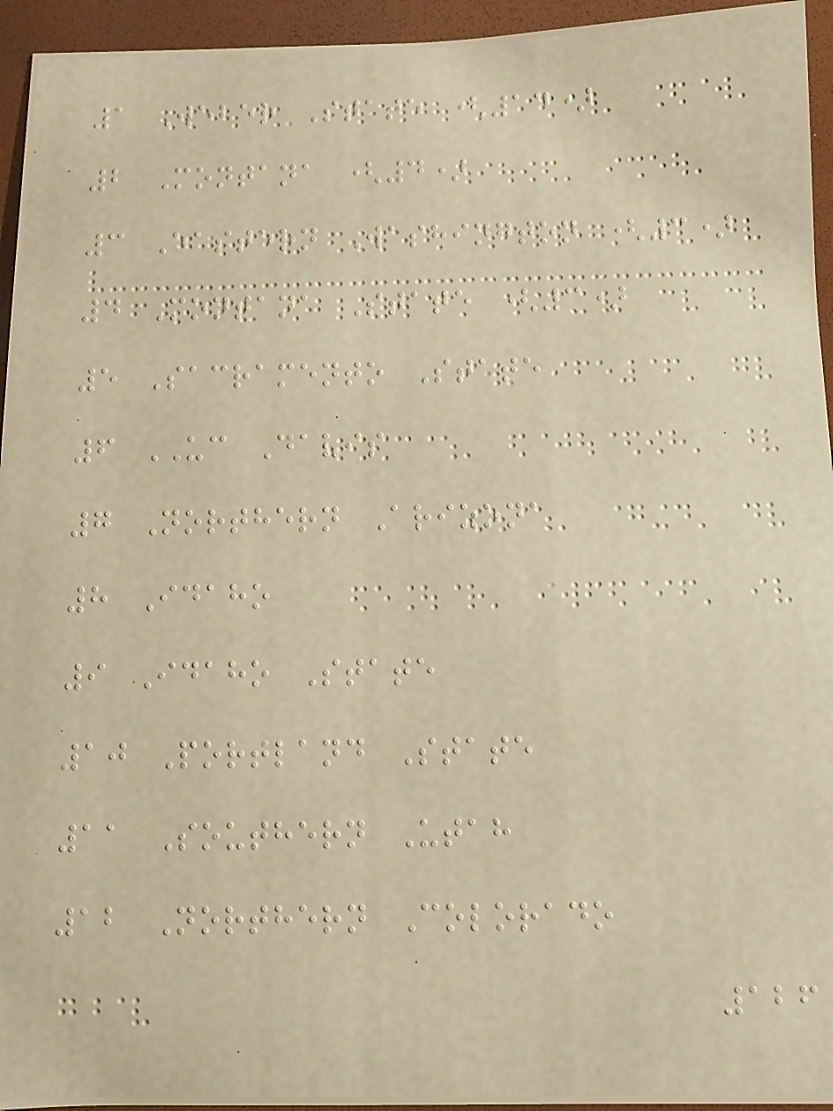1 Weber State (14)
2 Montana (4)
3 Eastern Washington (3)
4 Montana State (3)
5 Sacramento State
6 UC Davis
7 Northern Arizona
8 Idaho
9 Idaho State
10 Portland State
11 Southern Utah
12 Northern Colorado
126
